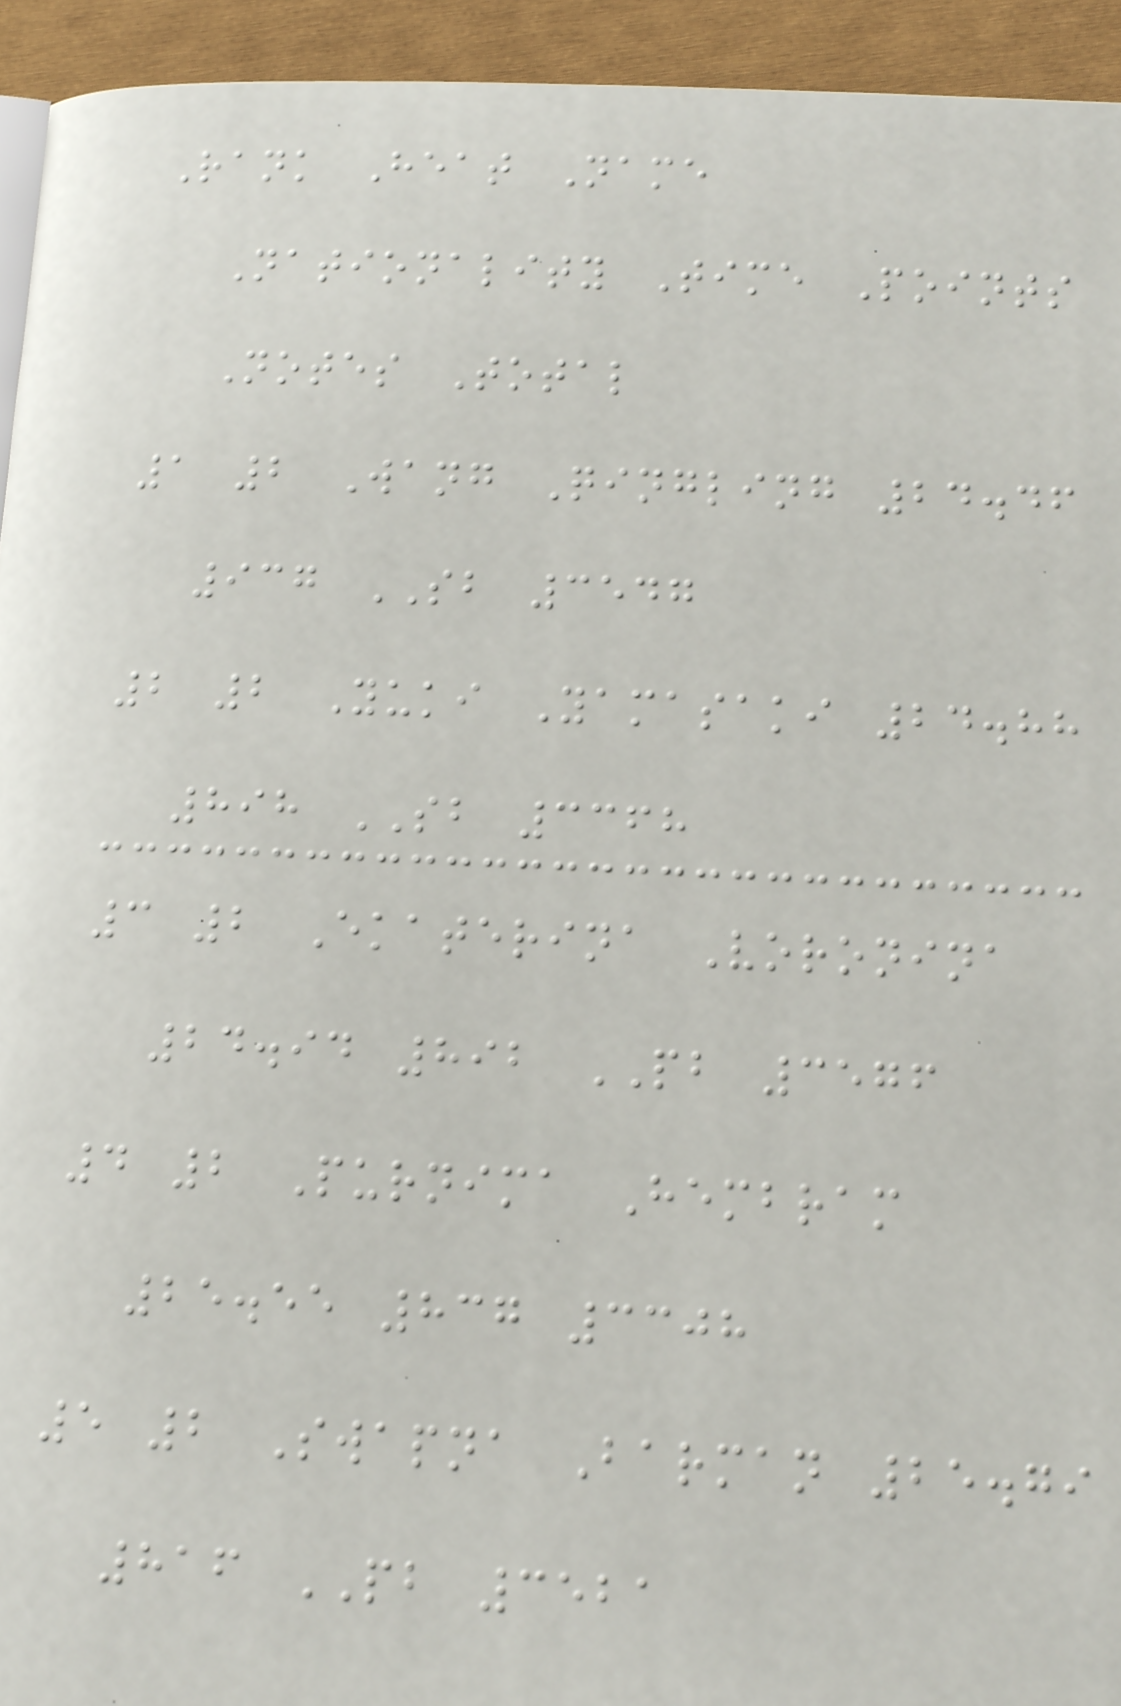Rank Heat Name
Nationality Time Points
Notes Total
1 2 Wang Qingling 24.46
937 SB 3547
2 2 Yuki Yamasaki 24.88
898 SB 3368
3 2 Ekaterina Voronina
24.94 892 PB 3576
4 2 Purnima Hembram
25.55 837 3308
5 2 Swapna Barman 25.79
816 PB 3521
